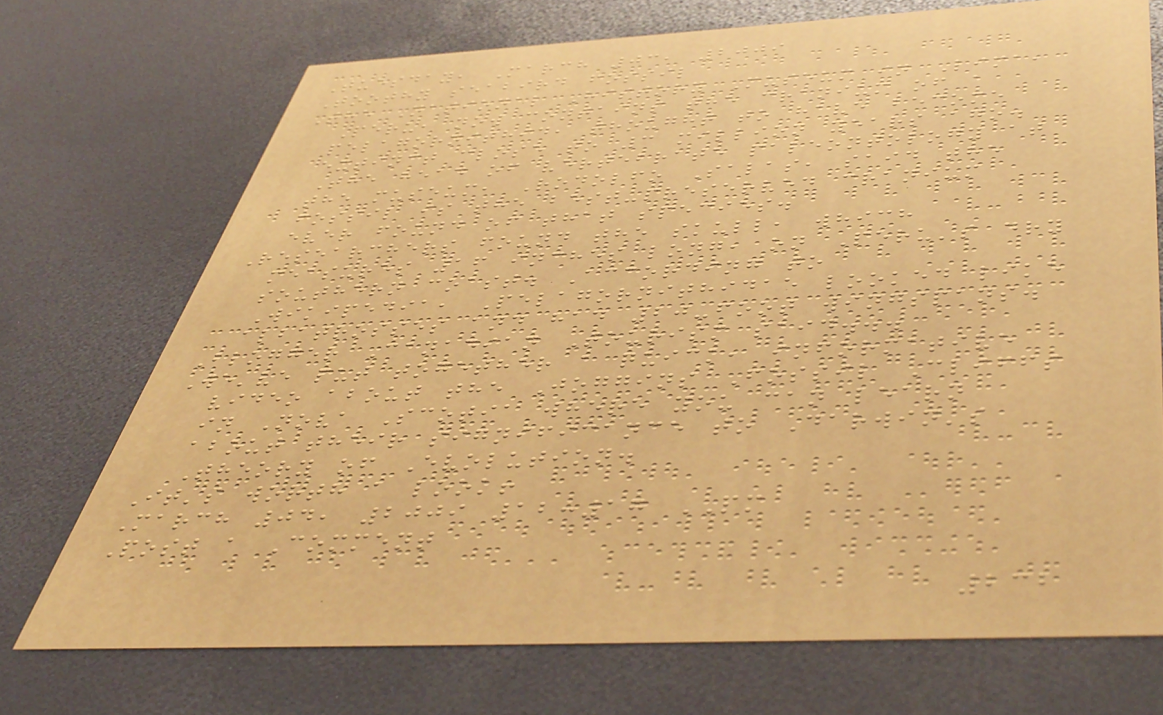Tuesday, March 03, 2009
Toothy seabird fossil
The National History Museum in Lima,
Peru, now contains the cranium of a
pelagornithid, thought to have become
extinct close to 3 million years ago.
The head of vertebrate paleontology at
the museum, Rodolfo Salas, said the
fossil is the best-preserved cranium
ever found of that species.
Researchers found the skull, which
measures 16 inches long, on Peru's dry
southern coast. According to
Wikipedia, Pelagornithidae looked like
albatrosses and had 20-foot wingspans.
Blogger Canadian Tourism said...
We've put together a quick, informative
video about the Joggins Fossil Cliffs
in Nova Scotia where you can learn
about their significance to Darwin's
Theory of Evolution.
It's worth a look!
March 04, 2009 12:17 PM
Post a Comment
232
